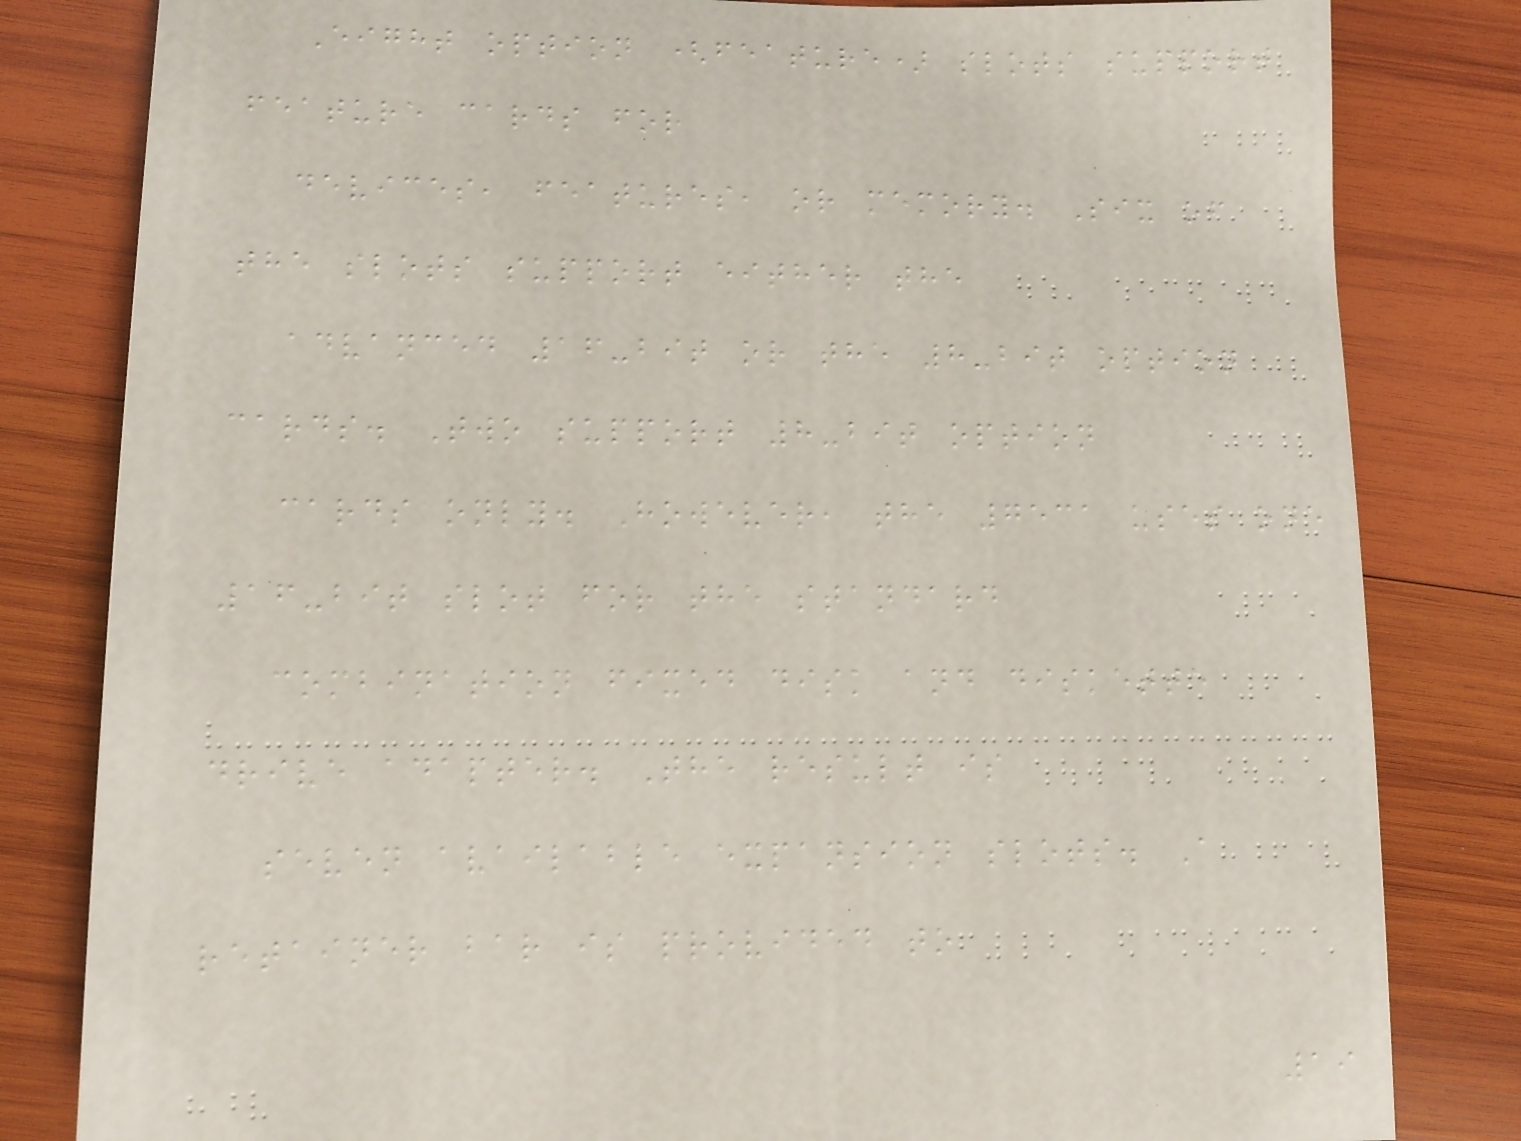Eight option (feature) slots support
feature cards for
devices, features, or memory. Six of
the slots support either the
advanced 16-bit or the 8-bit option
cards. Two support 8-bit option
cards only. However, the 7531 uses one
16-bit slot for the standard
combination fixed disk and diskette
drive adapter. The result is
seven available expansion slots. A
retainer bar is provided to
19
